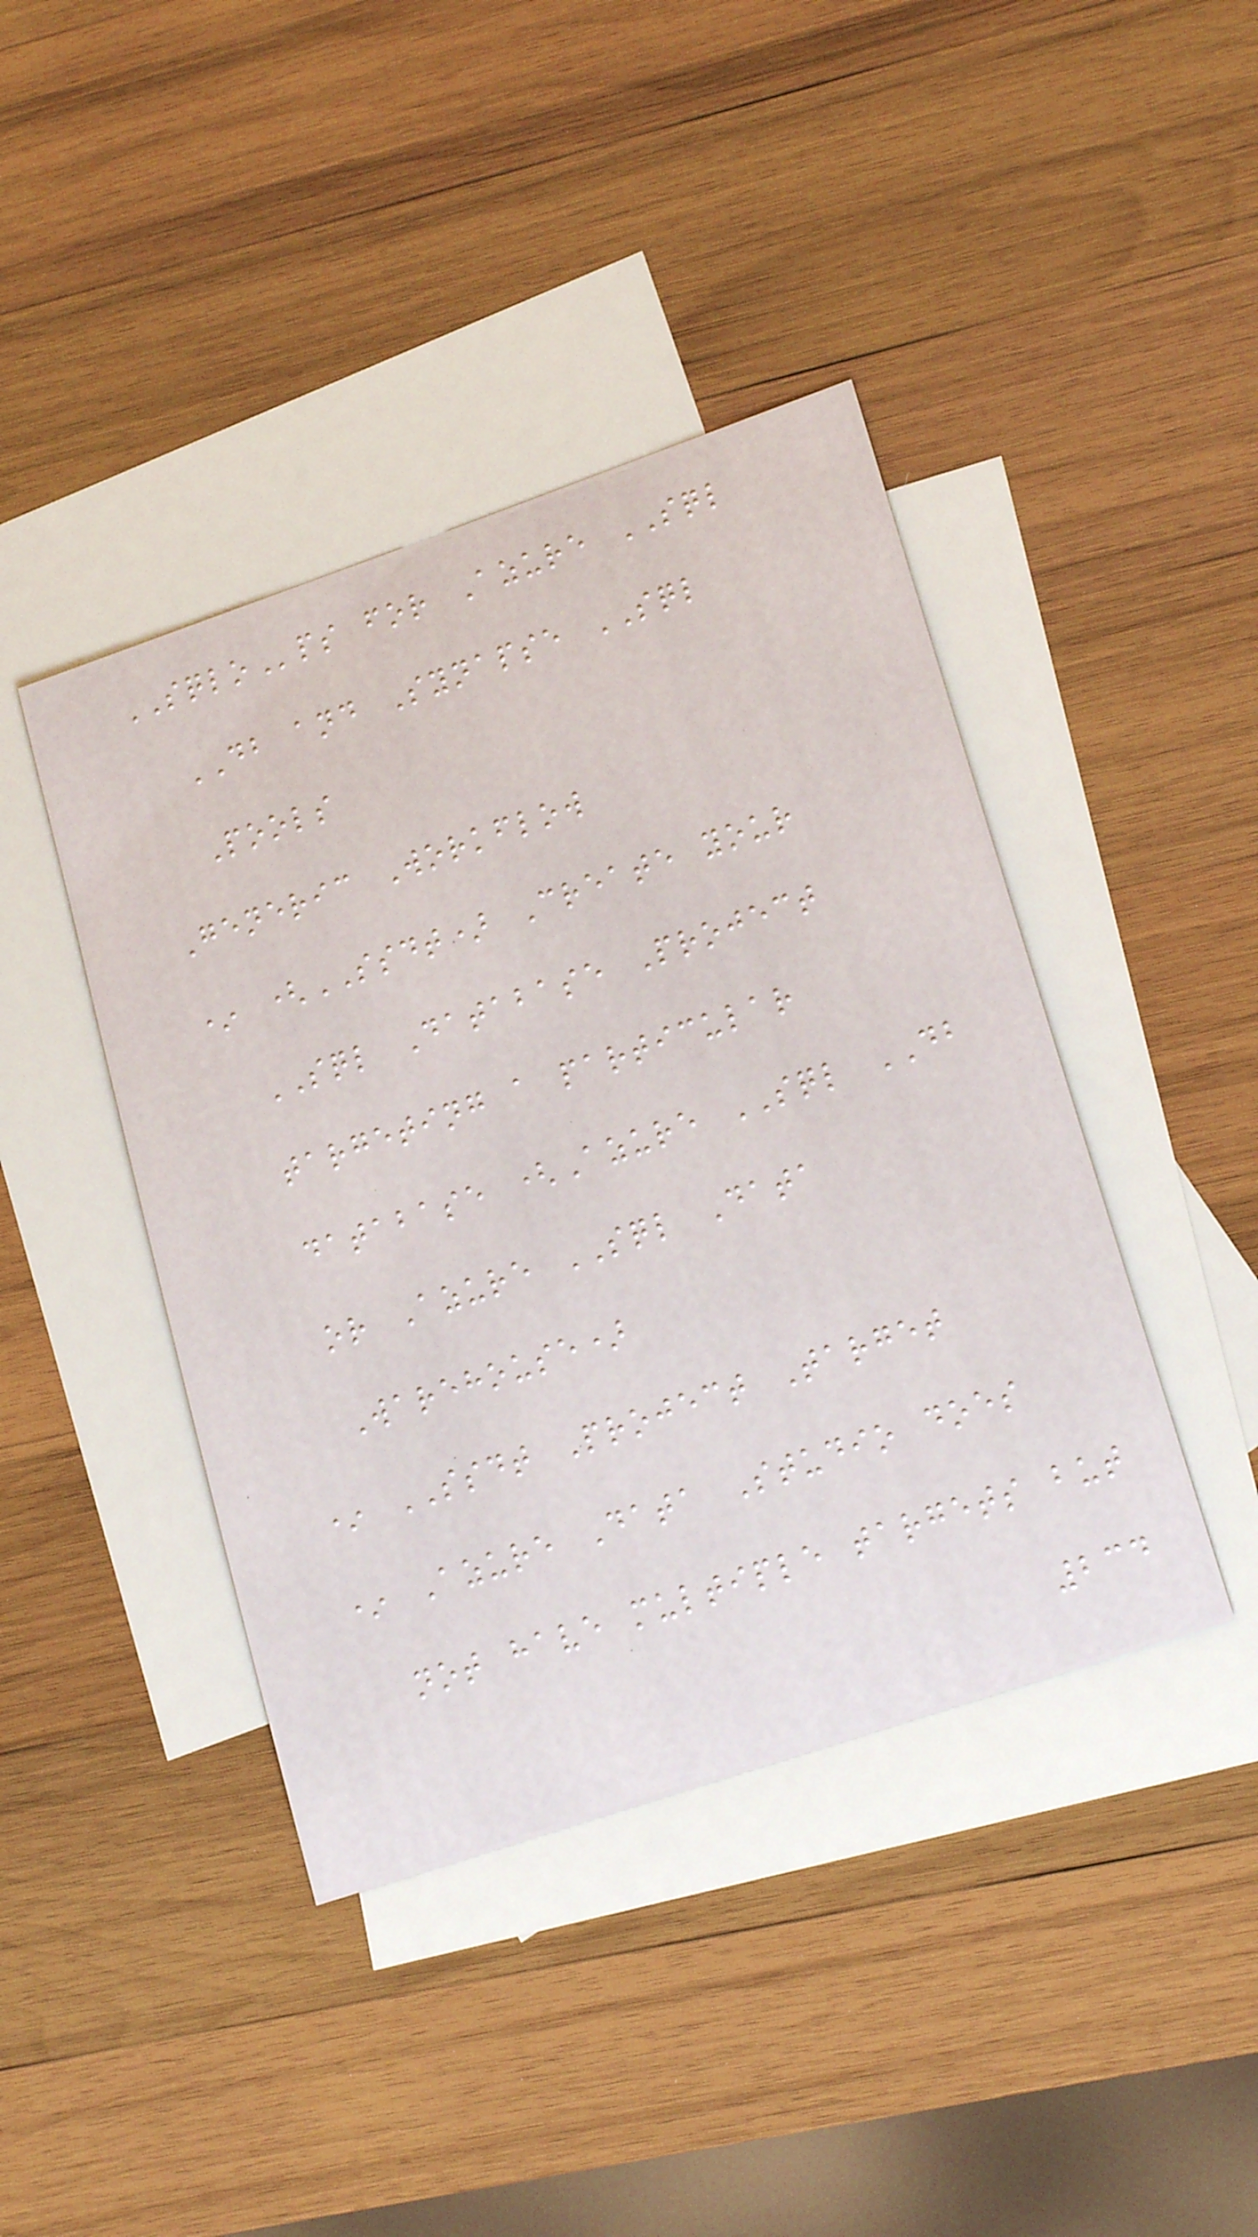SQLOps for Azure SQL
DB and Synapse SQL
Pools
Generic Workflow
* (SSDT) Create your
SQL Database Project
targeting a particular
database (Azure SQL DB
or Azure SQL Data
Warehouse)
* SSDT Project Target
* Azure Data Studio does
not have multiple targets but
234
